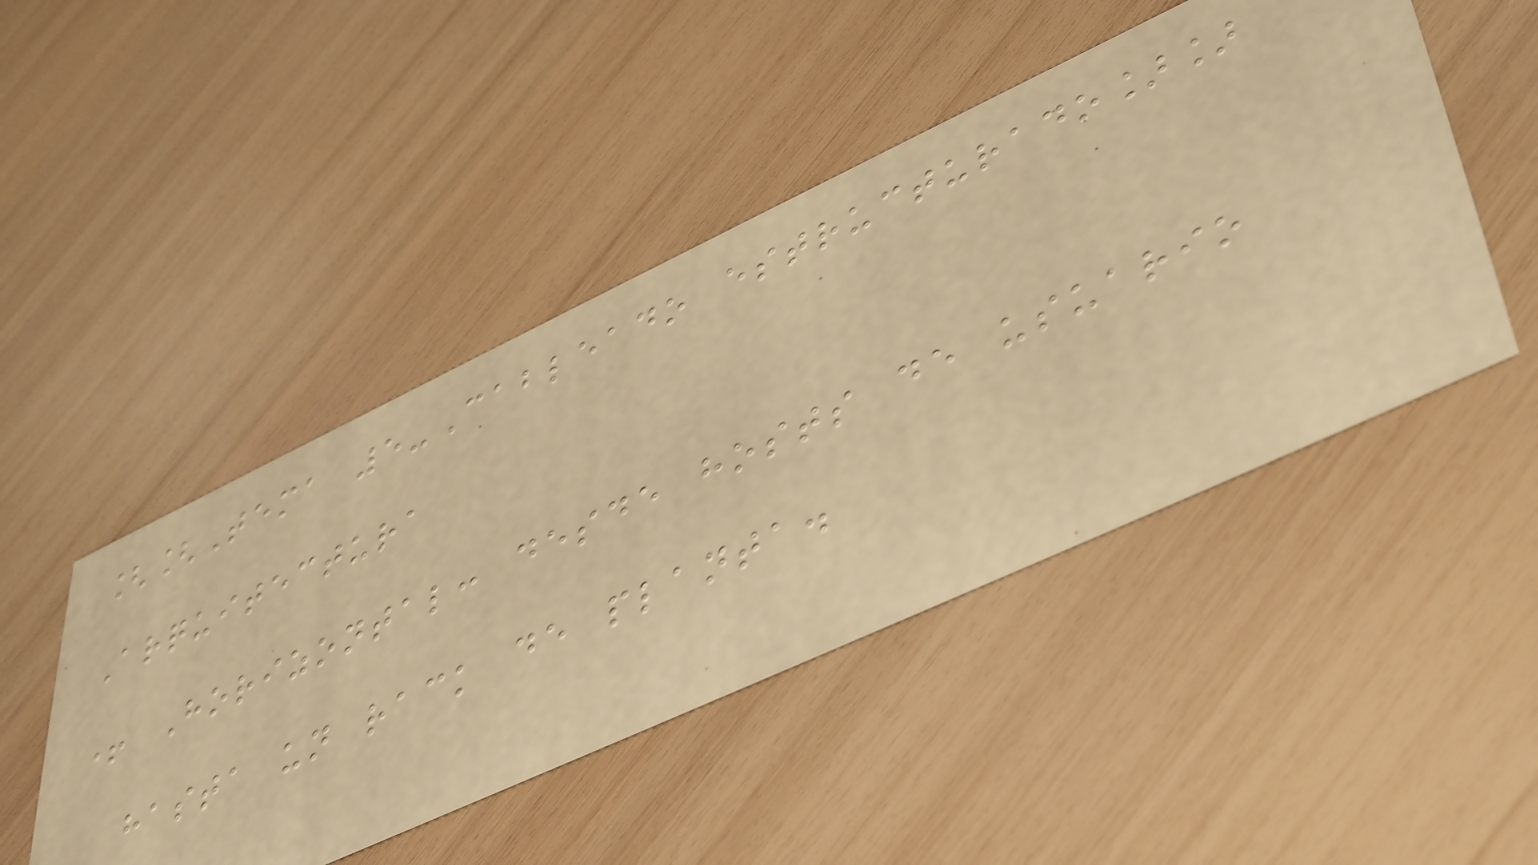[[Tema 5-Cableado estructurado]]
Arquitectura
+ Horizontal: desde hosts de usuario
hasta un rack de planta.
